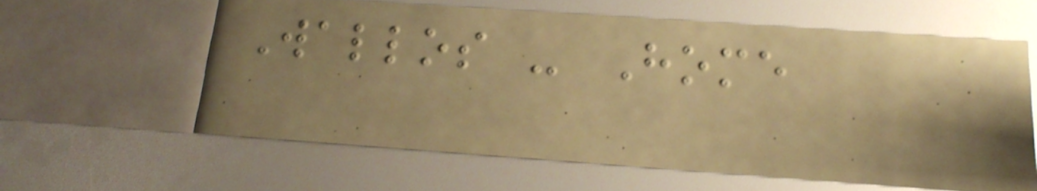Wallos - Home
